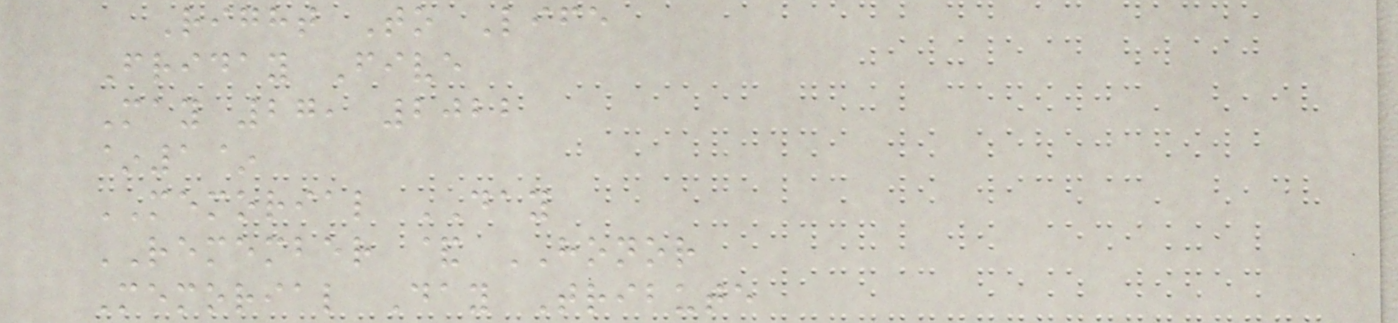Right To Life
Friday Five
May 27, 2022
~1~
MEMORIAL DAY
REMEMBER & HONOR
Memorial Day Tribute
